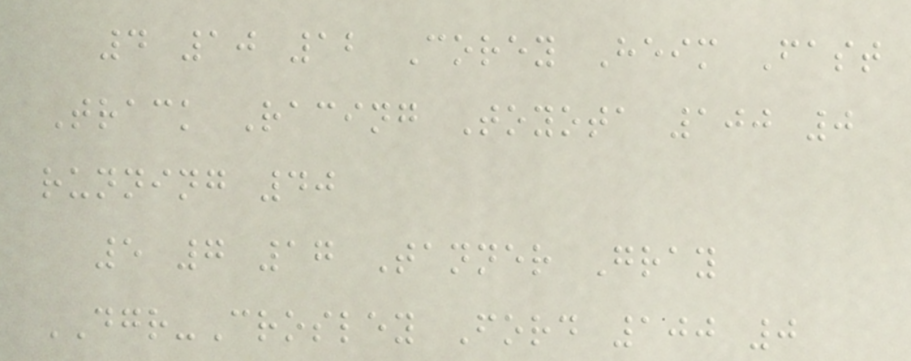4 10 12 Corey Heim Fast
Track Racing Toyota 100 0
running 40
5 7 17 Tanner Gray
DGR-Crosley Ford 100 0
